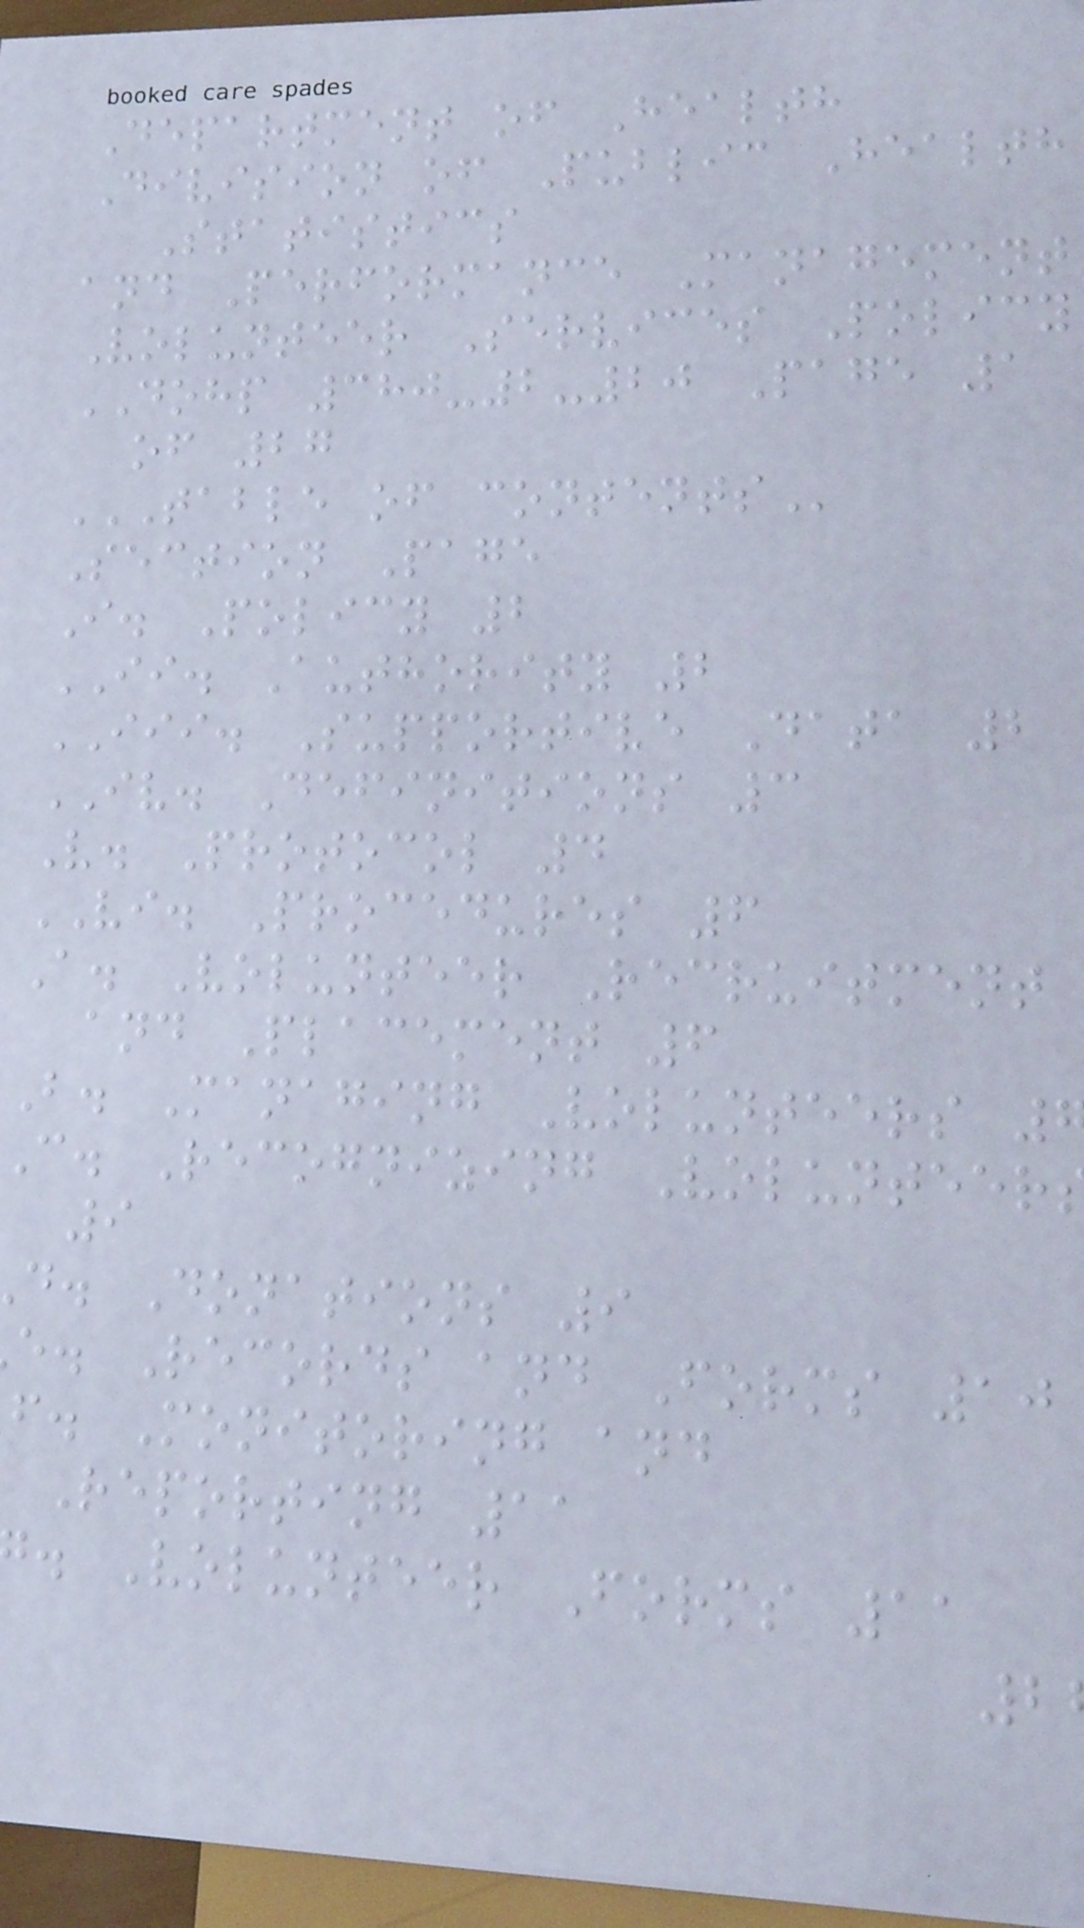Department of Health
Division of Public Health
Statistics
and Performance Management
Volunteer Services Policy
DOHP 380-2-20 Page 1
of 27
TABLE OF CONTENTS
Section Page
I. Policy 2
II. Authority 2
III. Supportive Data 2
IV. Definitions 3
V. Protocol 4
VI. Procedures 6
A. Volunteer Recruitment
and Placement 6
B. Managing Volunteers
c. Recognizing Volunteer
9
d. Donations 9
e. Records and Forms 10
f. Monitoring and
Reporting 11
. Volunteer Forms 11
